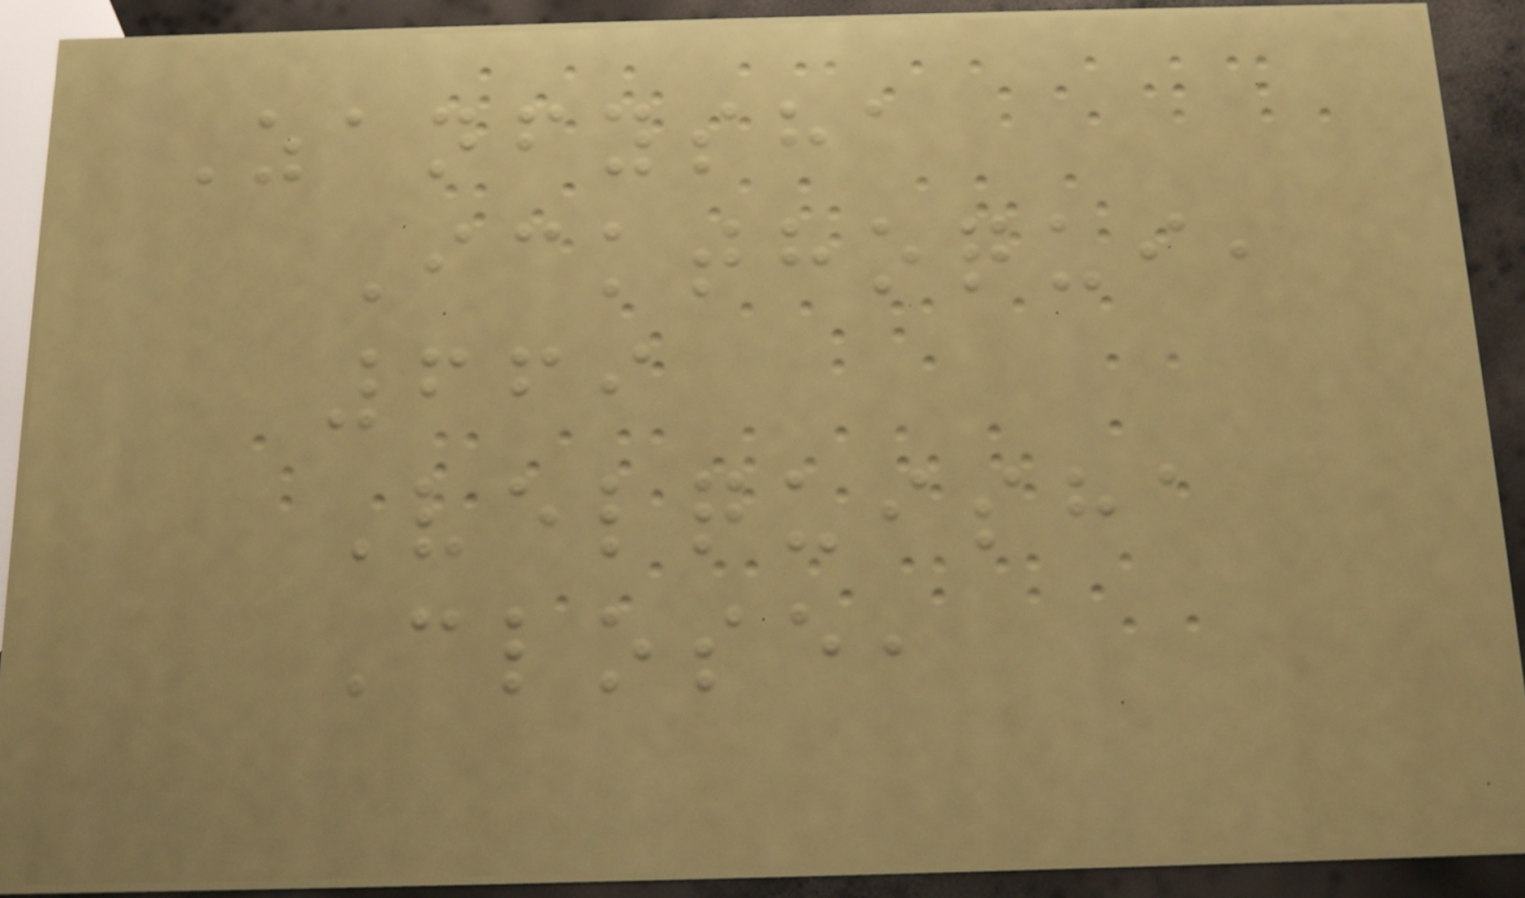Zanfysha
Ickthoqui,
669
Velquisha
Close,
